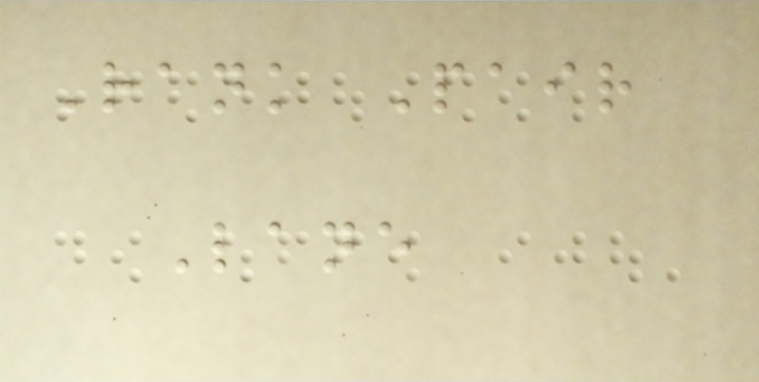Rank Pair
Lane
